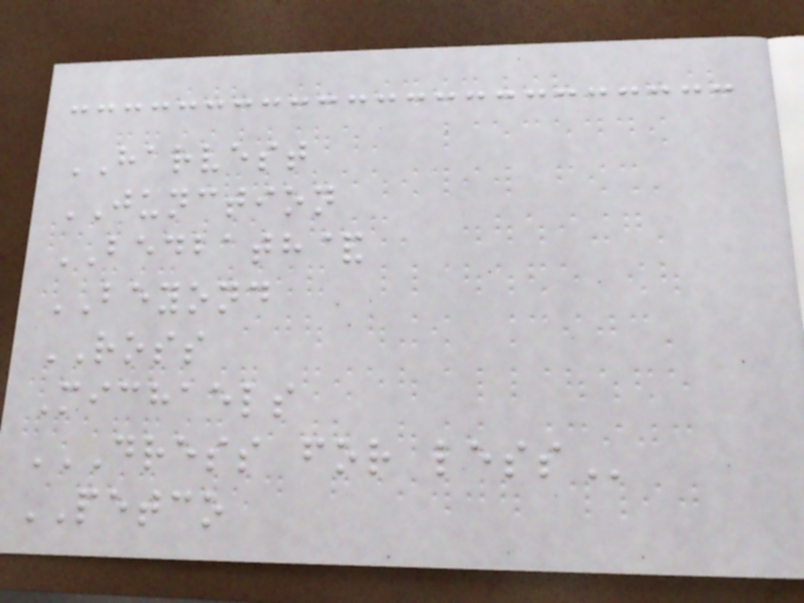HARVEST
JUNCTION
BEDBATH&
BEYOND
ROSS
Michaels
DRESS FOR LESS
PETCO
